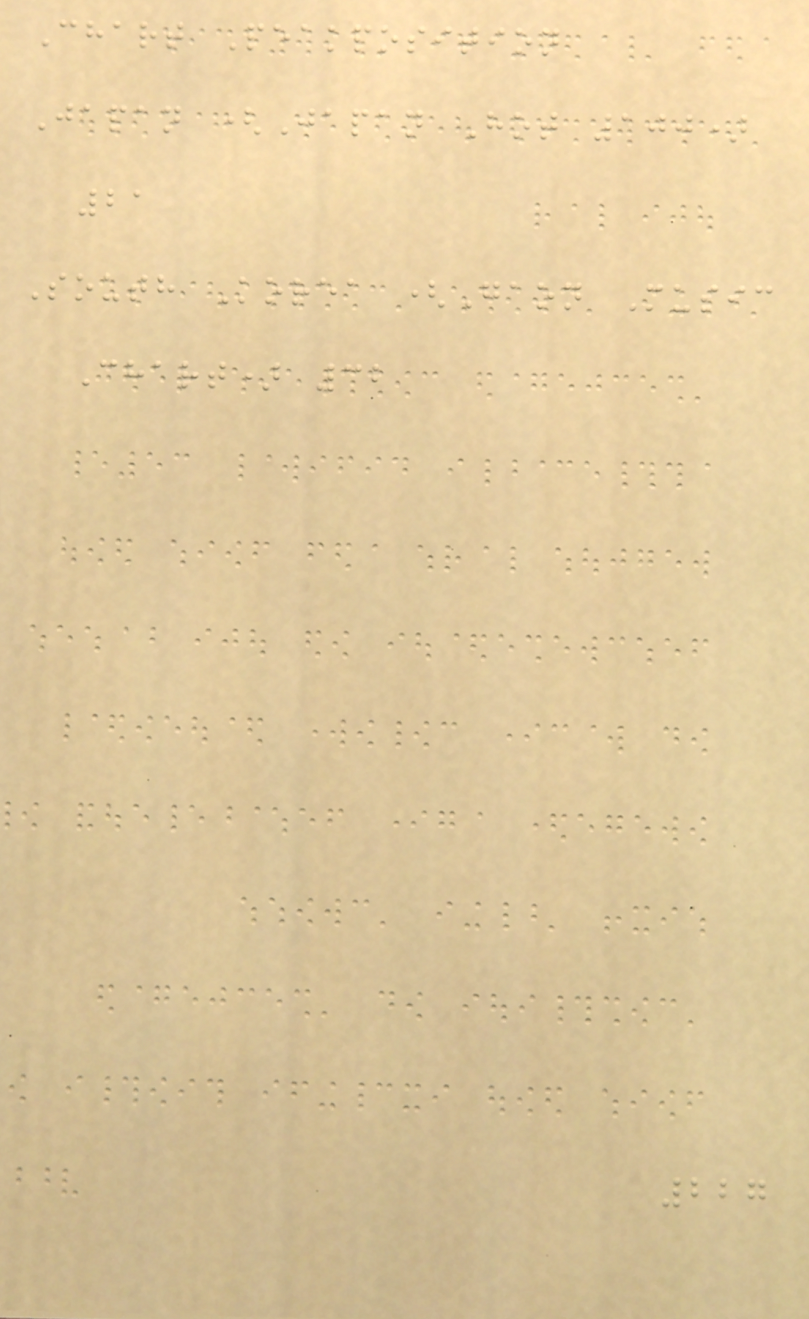Chart Peakposition
Japan (Japan Hot 100)
21
South Korea (Gaon Music
Chart) 32
227
